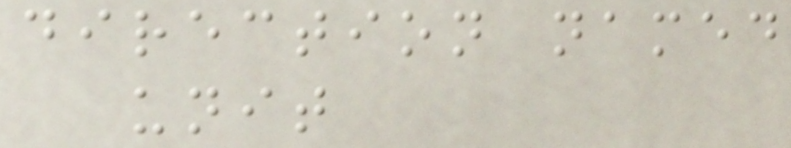direction named
unit
